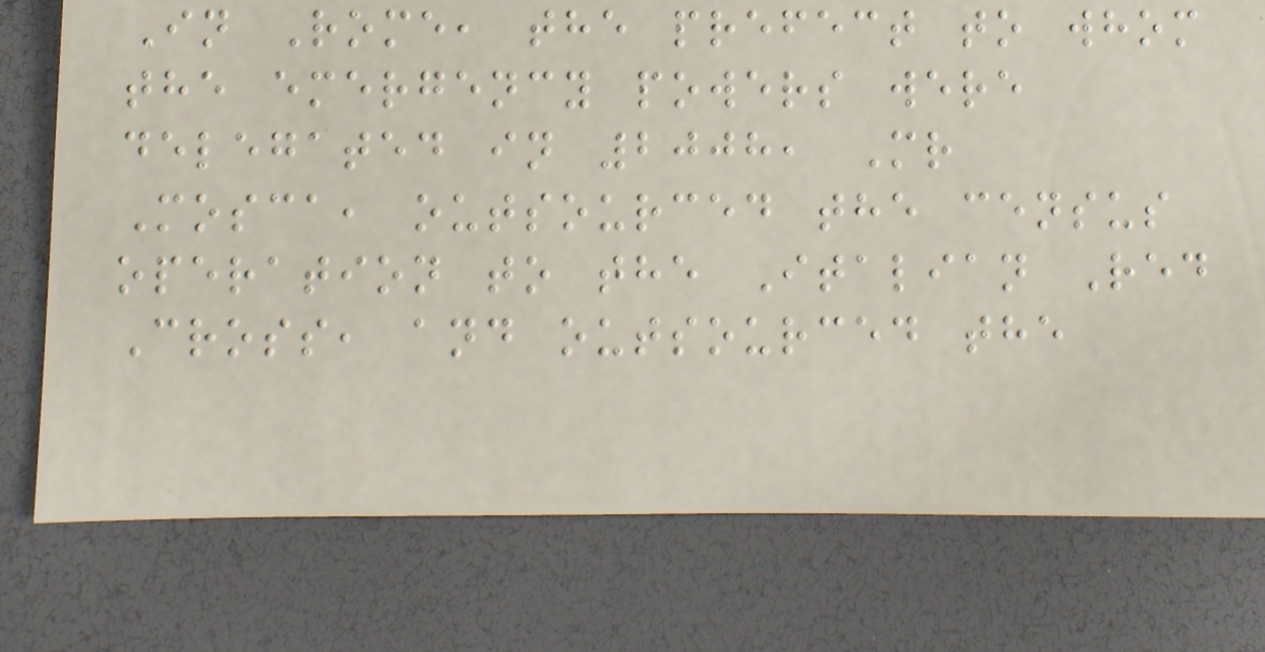In Rome, the prefect to whom
the emergency powers were
delegated in 2008, Mr
Mosca, outsourced the census
operation to the Italian Red
Cross, and outsourced the
